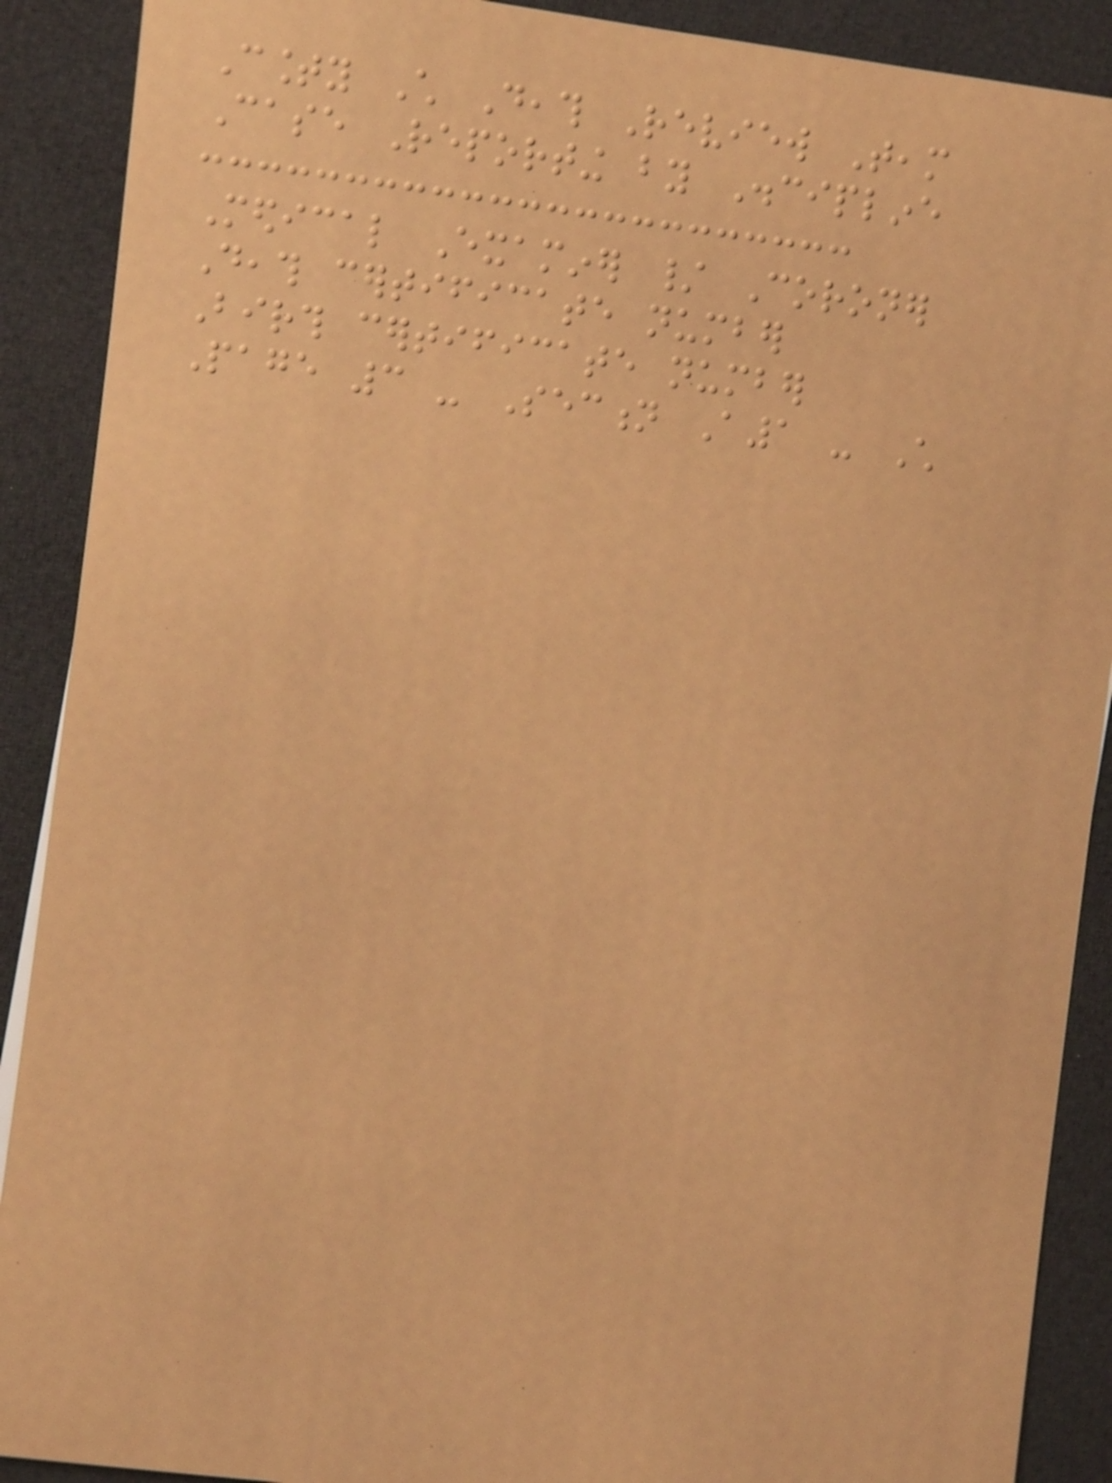County Child Death Review Team
Case Reporting by Discipline
Medical Examiner / Coroner
Death certificate number
Birth certificate number
Page 3 - Section A1 - Child
